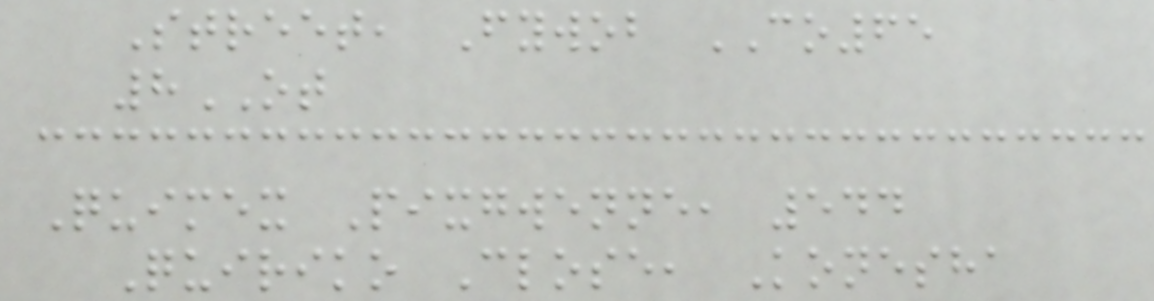Street, Fywob CO65
8OT
Quimex Pixgwenne, 544
Quiriko Close, Konesha
